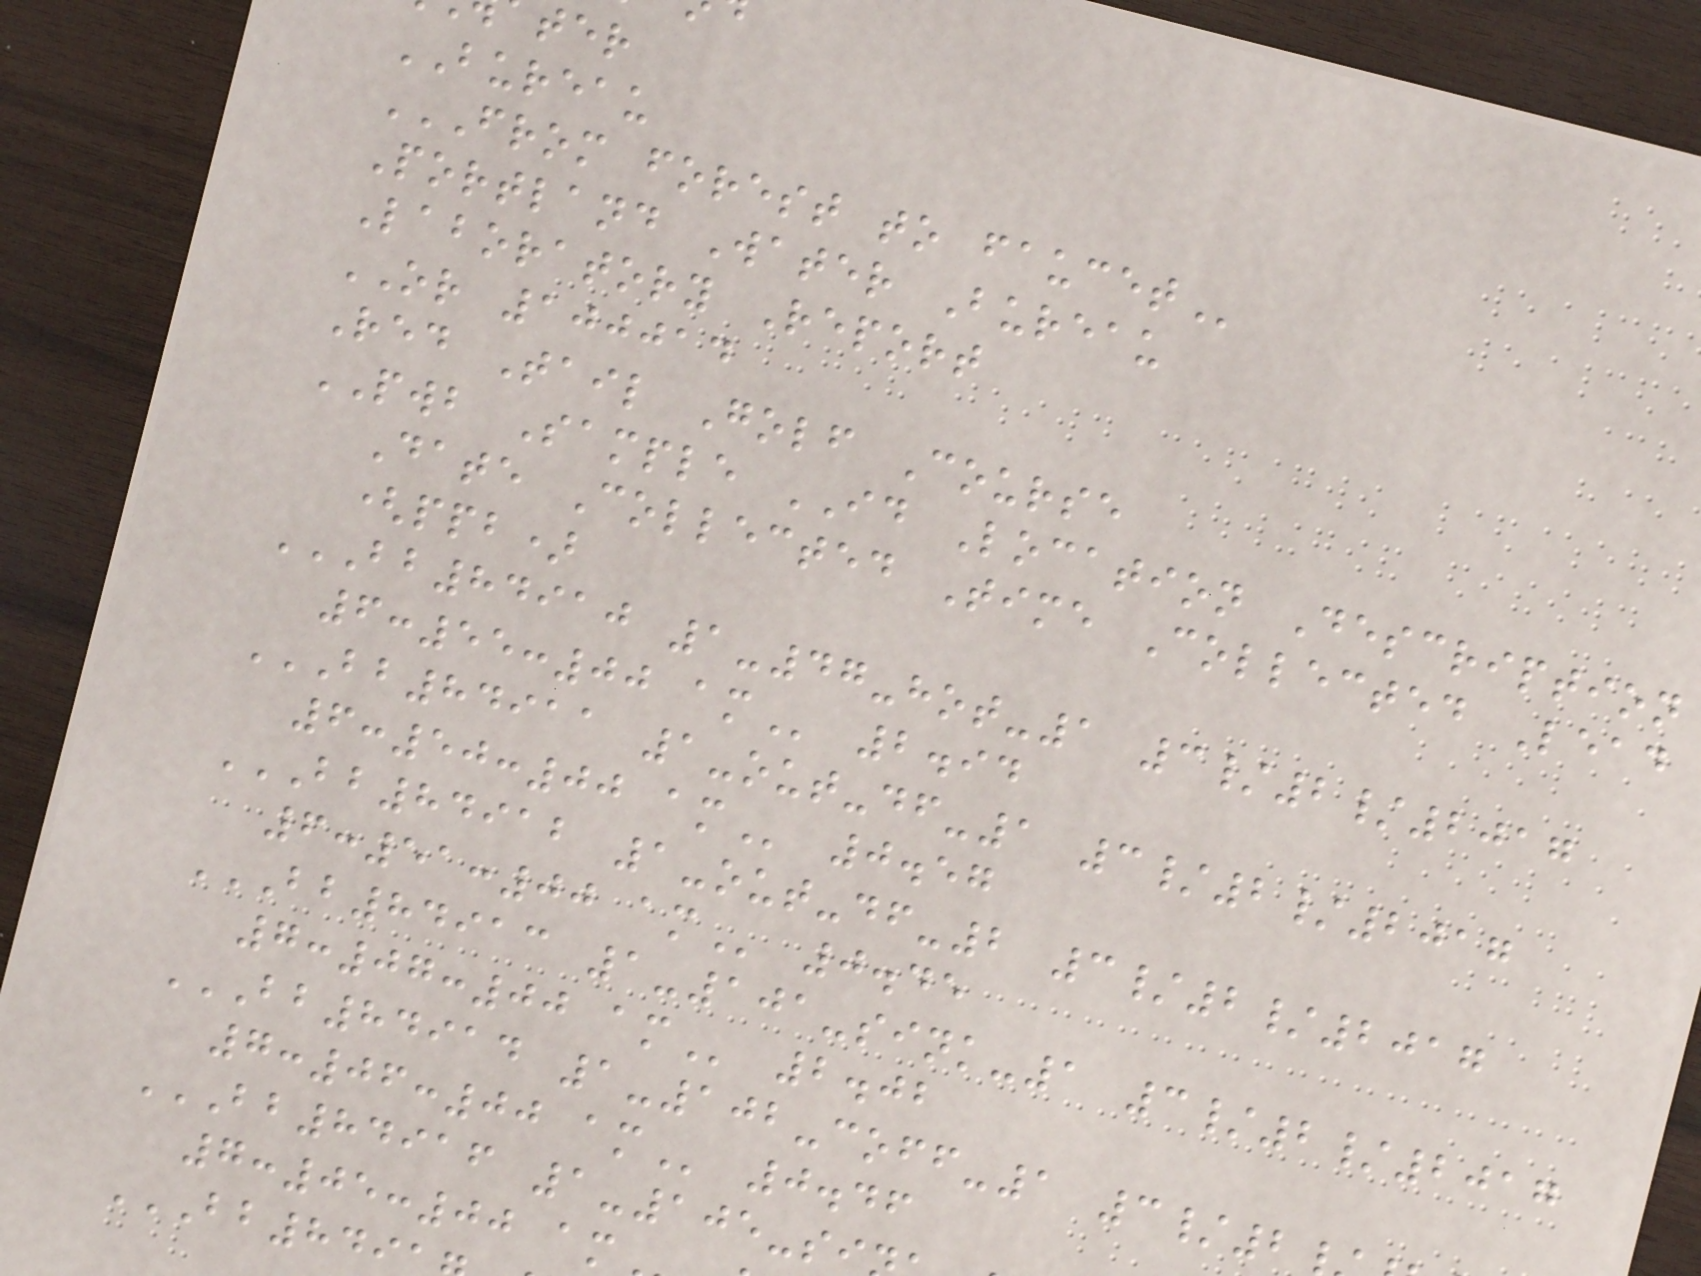BUREAU
FROM FOREST TO FAUCET
Portland Water Bureau
Laboratory Report
OR 100014
Red Tail Golf Course
PWB Sample ID Location Description
Date Collected Time Collected Lead
(ppb)
BB84910 1-47-HOT-1 3/2/2017
6:55:00
BB84911 1-OUT-DF-1 3/2/2017
6:50:00
BB84912 1-OUT-DF-2 3/2/2017
6:51:00
BB84913 1-101-SINK-1 3/2/2017
7:07:00
7:06:00
7:05:00
